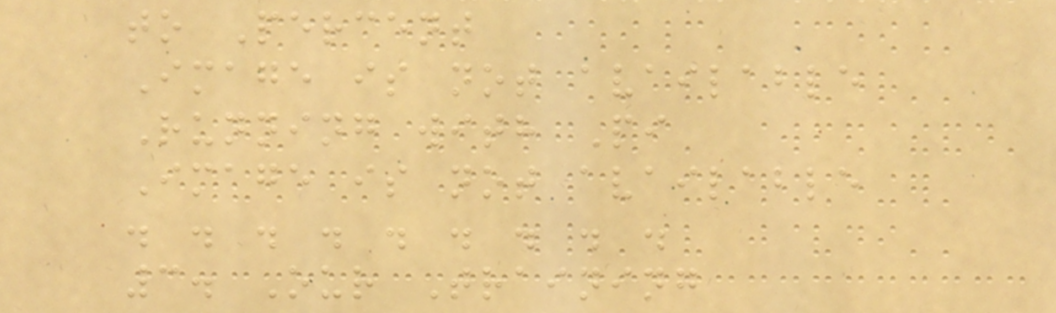to Percent
Image is not available
Running with Pi
Image is not available
. . . . . . . . .
3. Our Training
